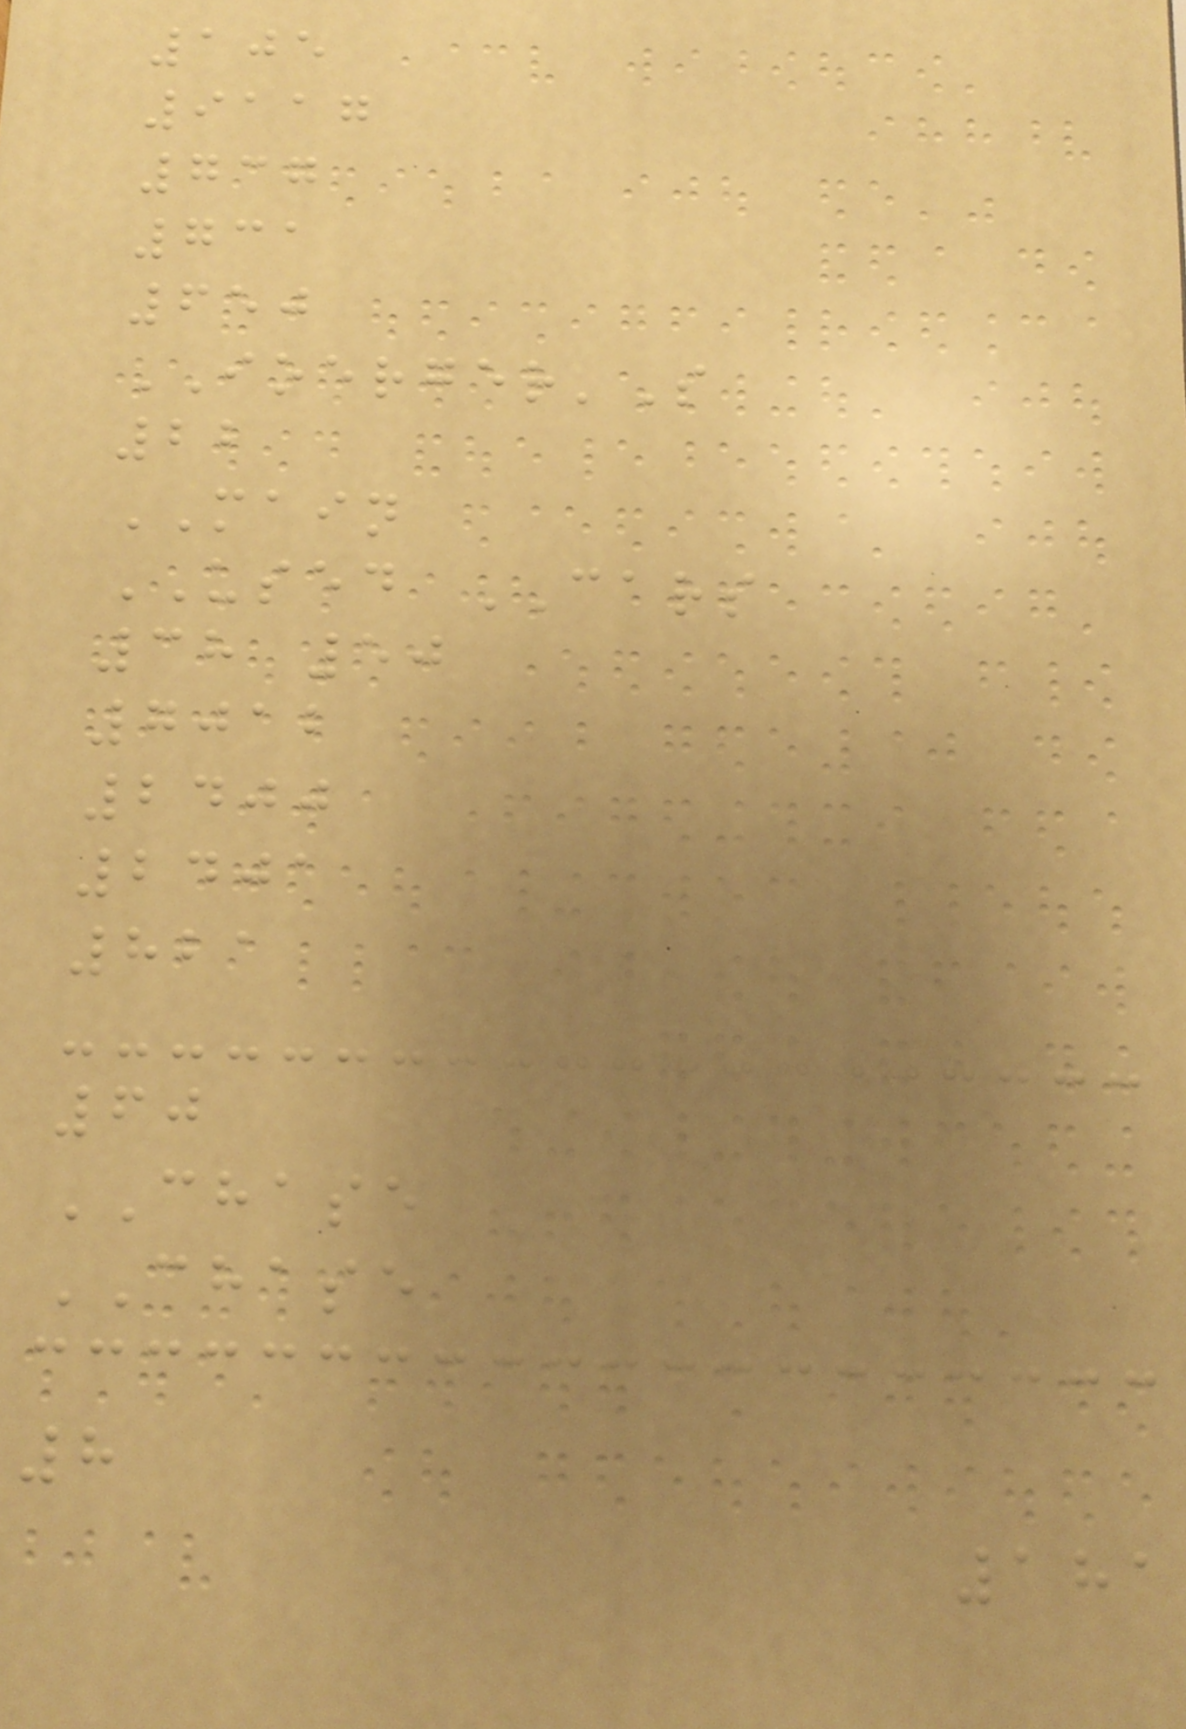105
9117
737
731
650
IOERGER'S
22
MAIN
USED CARS
38 50
7012
2400
2401
821
60
CHASE
CHASE
8
181
